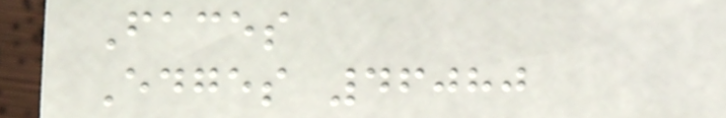Faces
Edges 46080
